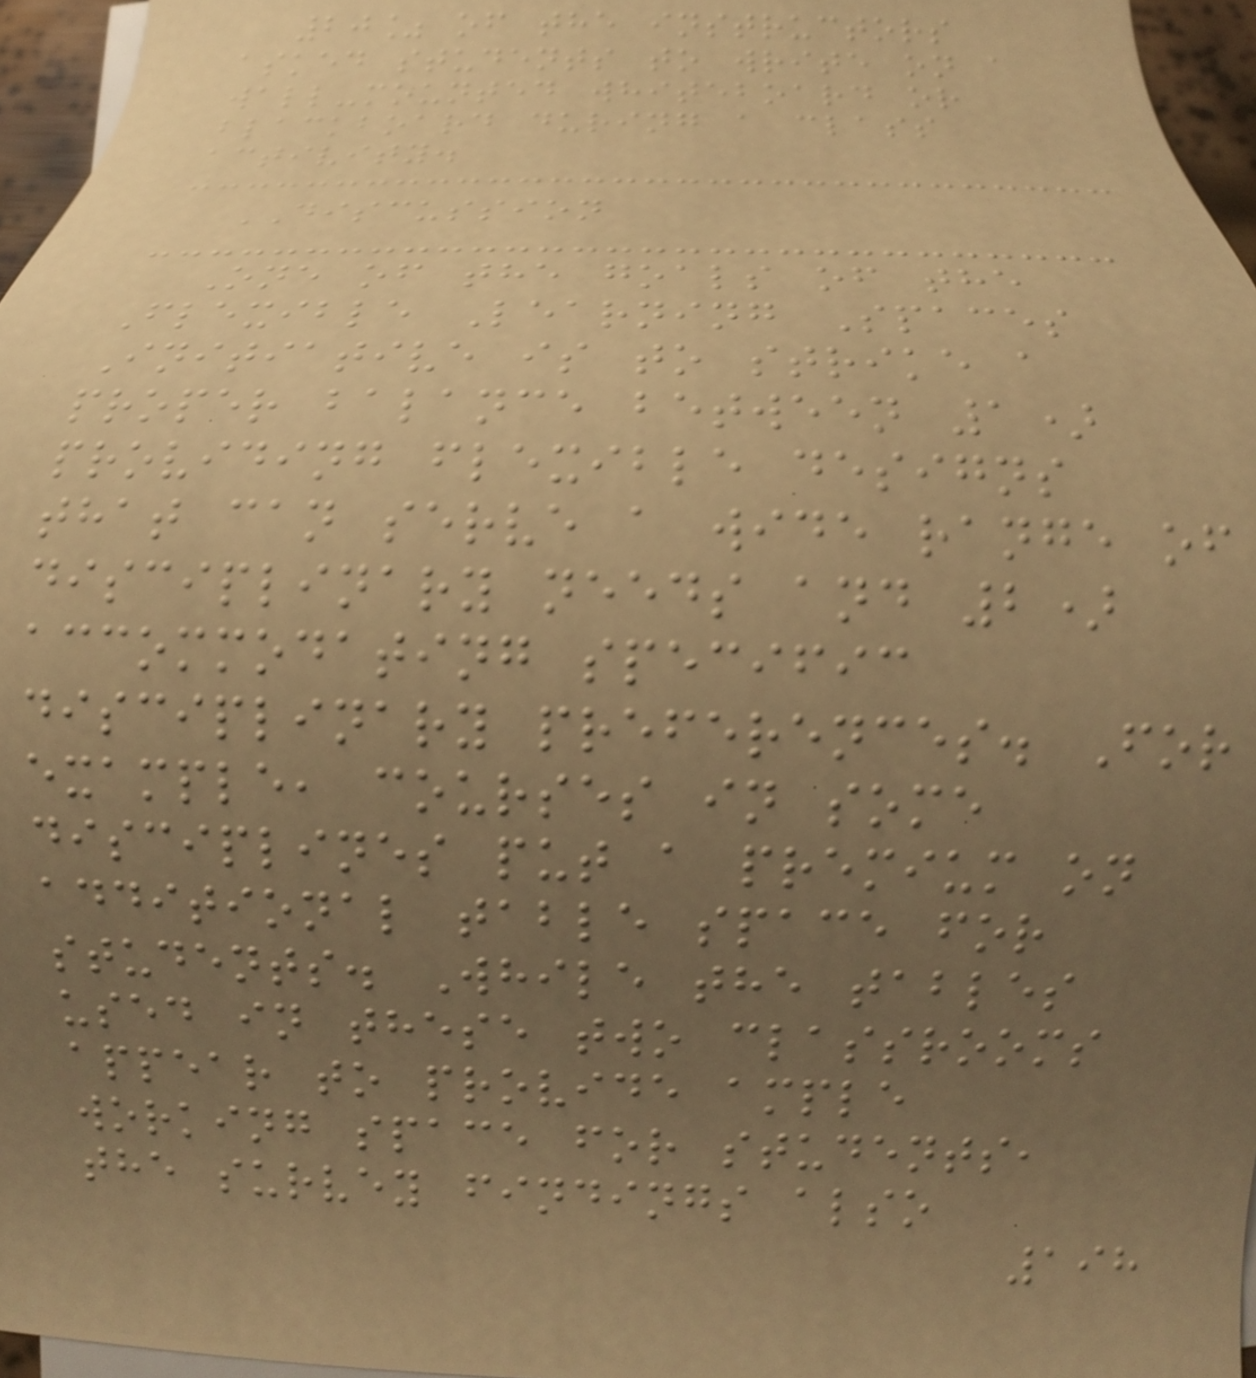20% of the instructors
asked students to write on a
wall-mounted whiteboard or
blackboard during a class
activity.
DISCUSSION
One of the goals of the
Flexible Learning Spaces
Initiative is to strike a
proper balance between 1)
providing flexible designs
that can serve a wide range of
disciplinary needs and 2)
accommodating specific
disciplinary preferences. For
example, courses in some
disciplines put a premium on
additional table space for
students. While the tables
used in these two classrooms
appear to provide ample
working space for students,
the survey findings also
198
